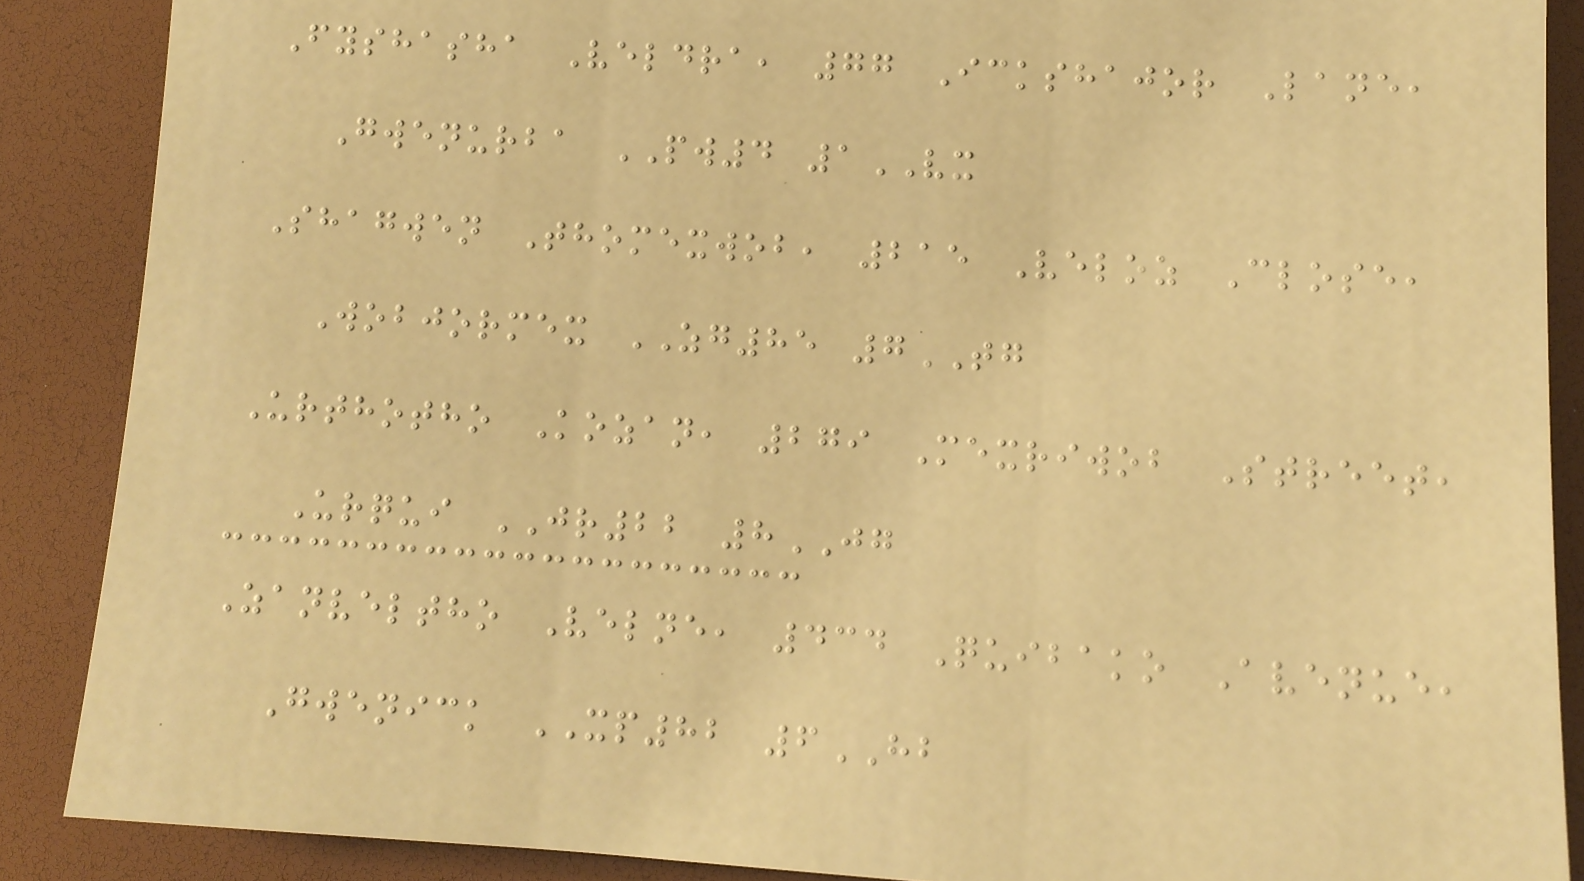Fyshasha Veldra, 77 Ickshajor Lane,
Gwenurba PW4 1VX
Shagwen Thomexwob, 215 Veloz Close,
Wobjormex ZG85 7TG
Urthotho Kozan, 279 Mexriwob Street,
Urqui JR22 8JG
Zanveltho Velne, 434 Quibako Avenue,
Gwenick XP82 6HB
